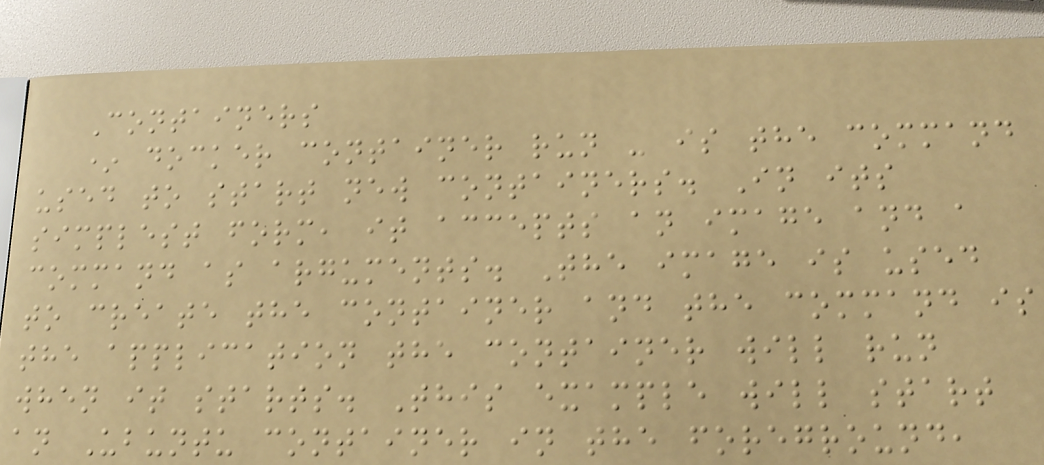Containers
* docker container run - is the command
used to start new containers. In its
simplest form, it accepts an image and a
command as arguments. The image is used
to create the container and the command is
the application the container will run
when it starts. This example will start
an Ubuntu container in the foreground,
